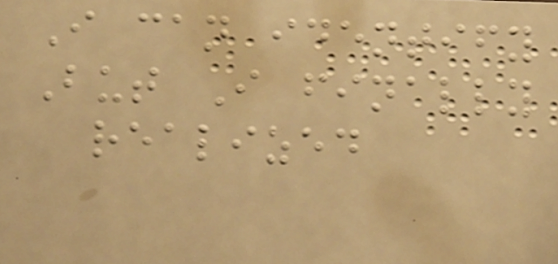I can identify
But I finally
realized
